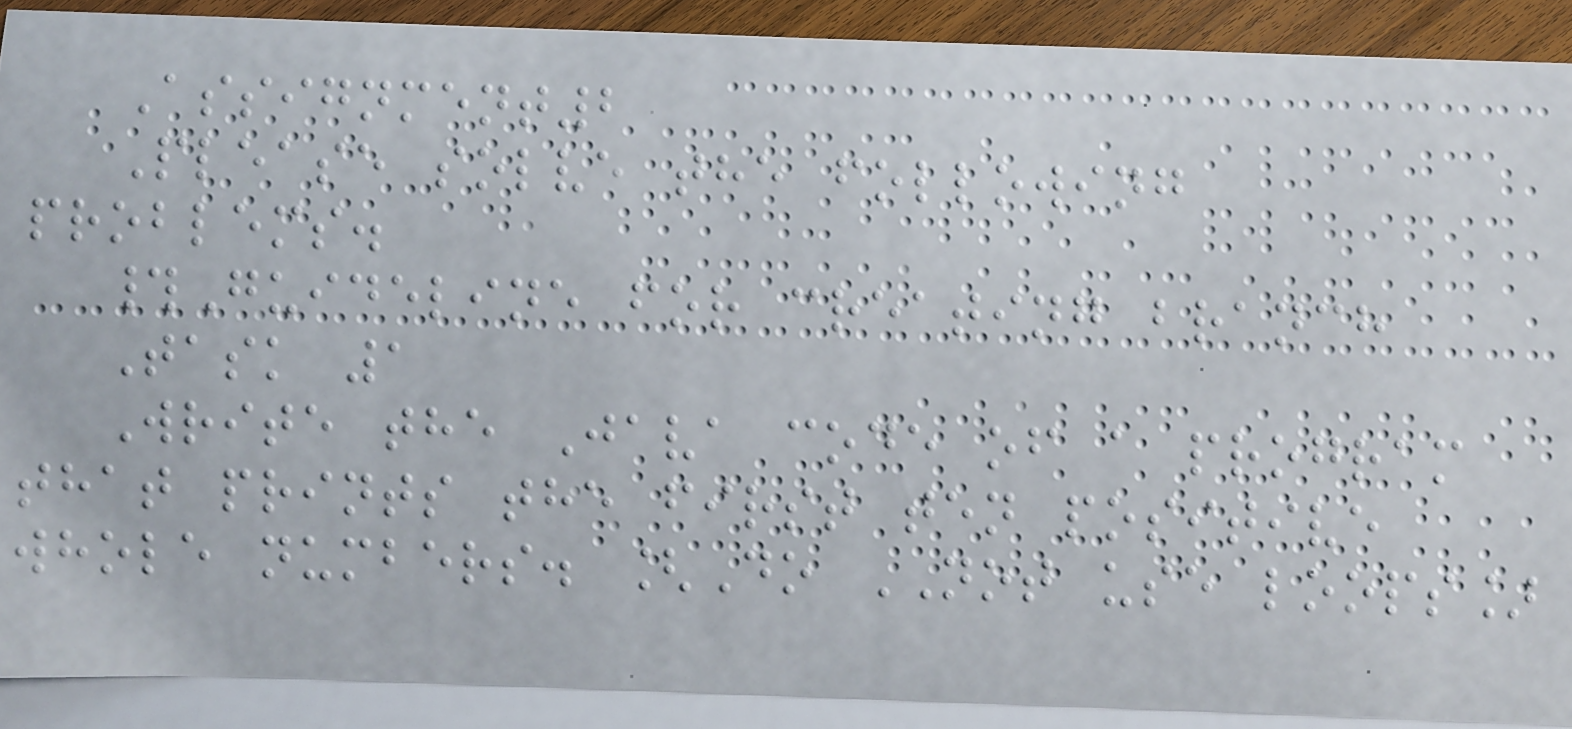Assignment2
Please solve the following
problems.
#Guideline for creating branch
Task 1
Write the Java code of a program
that prints the first ten positive
whole numbers. [Do NOT use loops]
